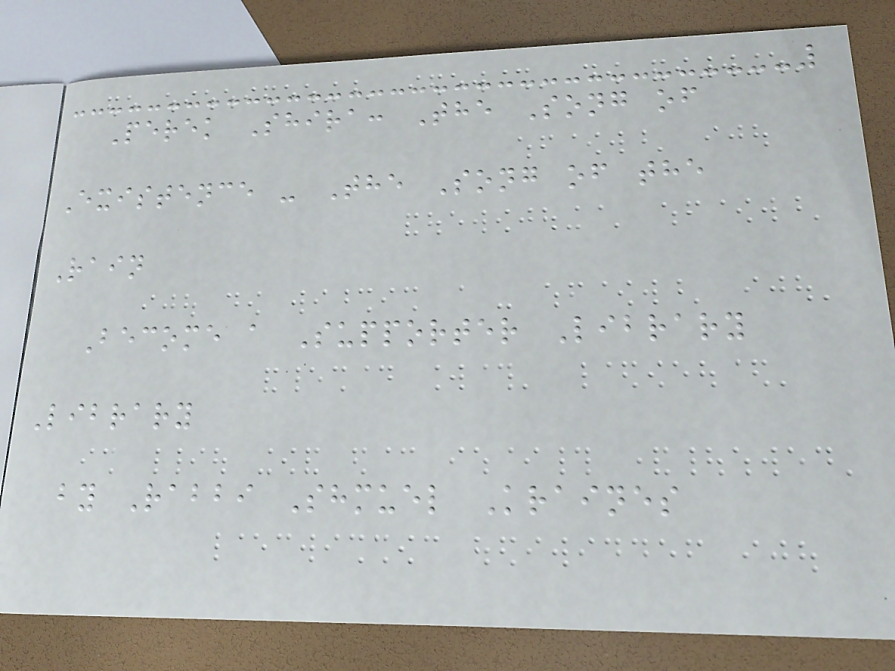Perek Shira: The Song of
Existence - The Song of the
Rain
Become a Supporter Library
Library
by Rabbi Shmuel Kraines
